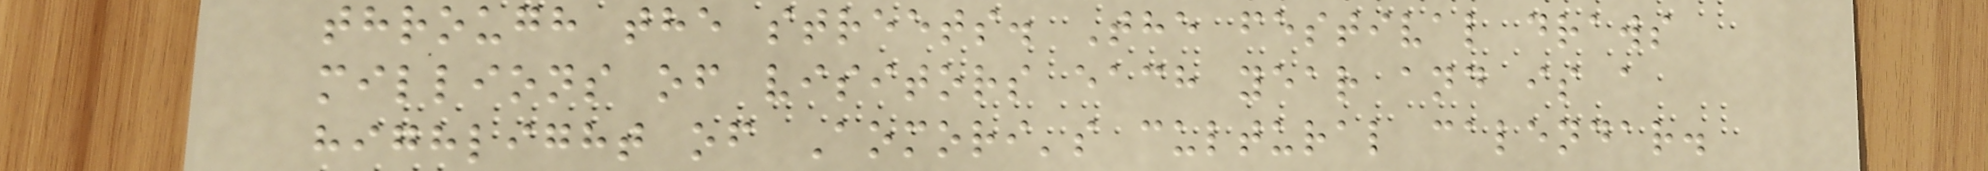through the streets. The festival draws
millions of visitors each year and is a
highlight of Aomori's cultural calendar.
